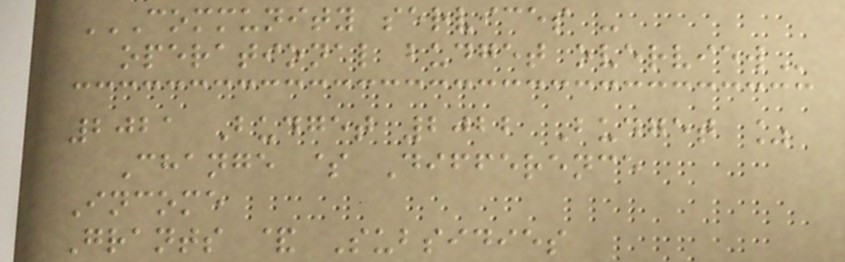COMMUNITY SERVICES -
OPERATIONAL BUDGET OVERVIEW
2021 Budget 2022 Budget %
Change $ Difference
Income
Grants & Subsidies
